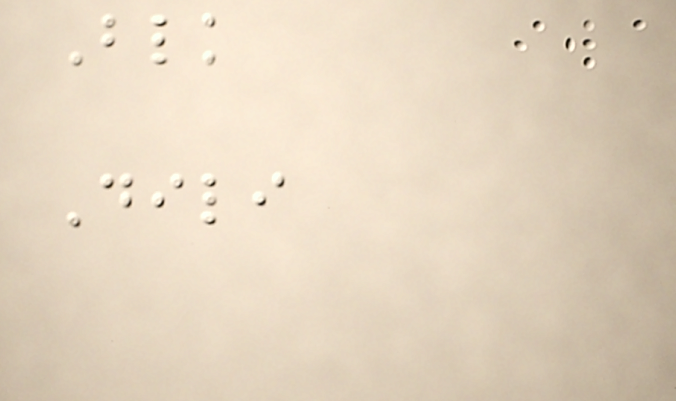Blk
Dili
